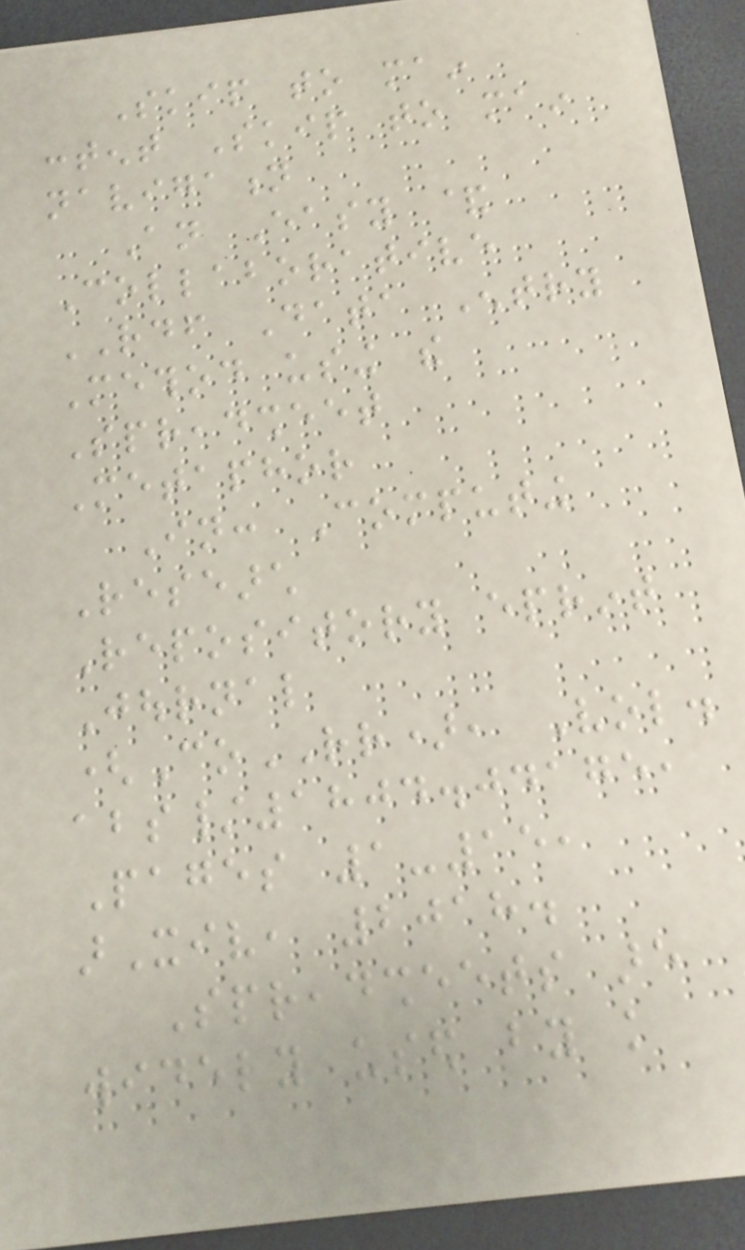Skip to main
content Skip to main
navigation
An Easy &
Collaborative
RDF Data Entry
Method using the
Spreadsheet
Metaphor
In: Computing
Research
Repository eprint
Journal
(CoRR), Vol.
abs/1804.04175,
Pages 1-15,
arXiv, 2018.
Spreadsheets are
widely used by knowledge
